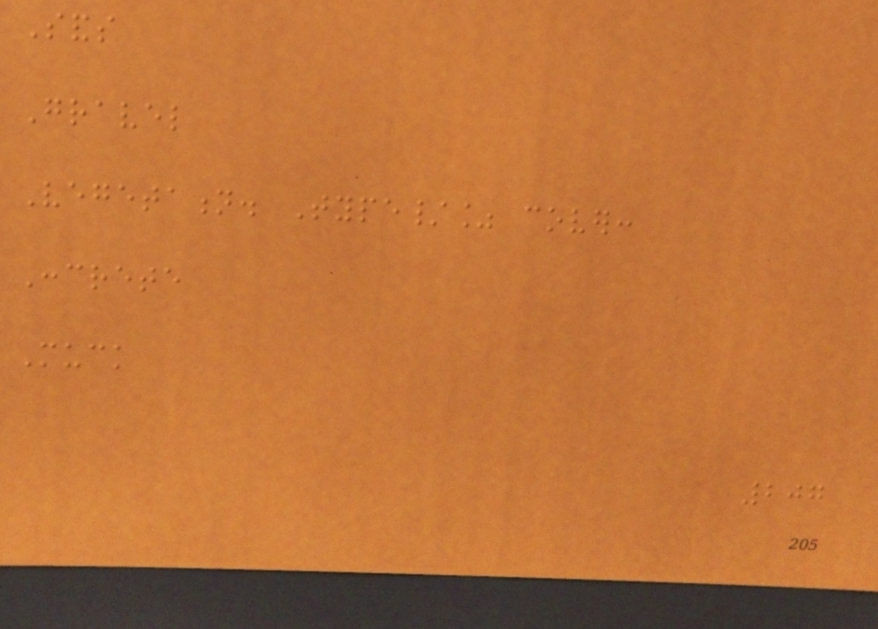Sands
Gravel
Vegetation. Type/% cover:
Concrete
Muck
207
